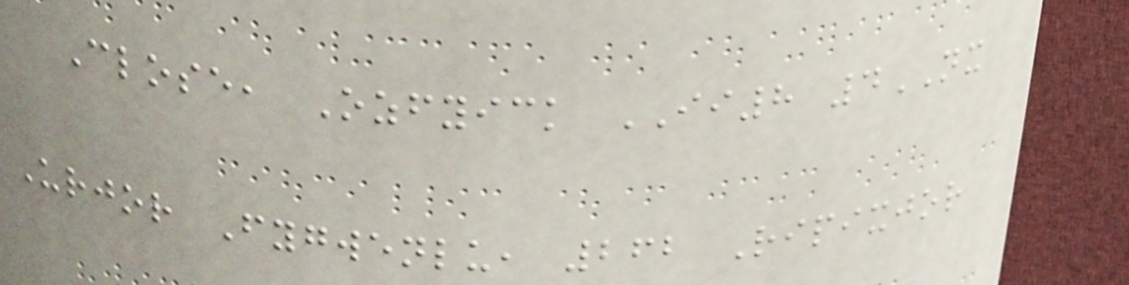Close, Ozfyick II8 4NX
Urjor Fygwenlu, 262 Ripixjor
